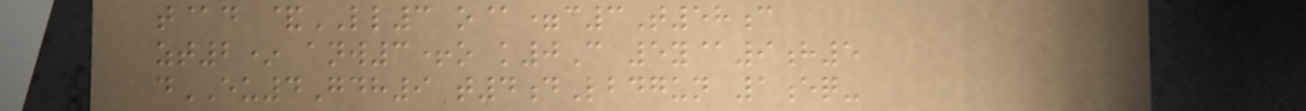t@d &LL3 o@=c3T58c
zt2* anw3+o k0C 5y@9h5
dEU4Gdh9 t4dLbdgun 1eq-
